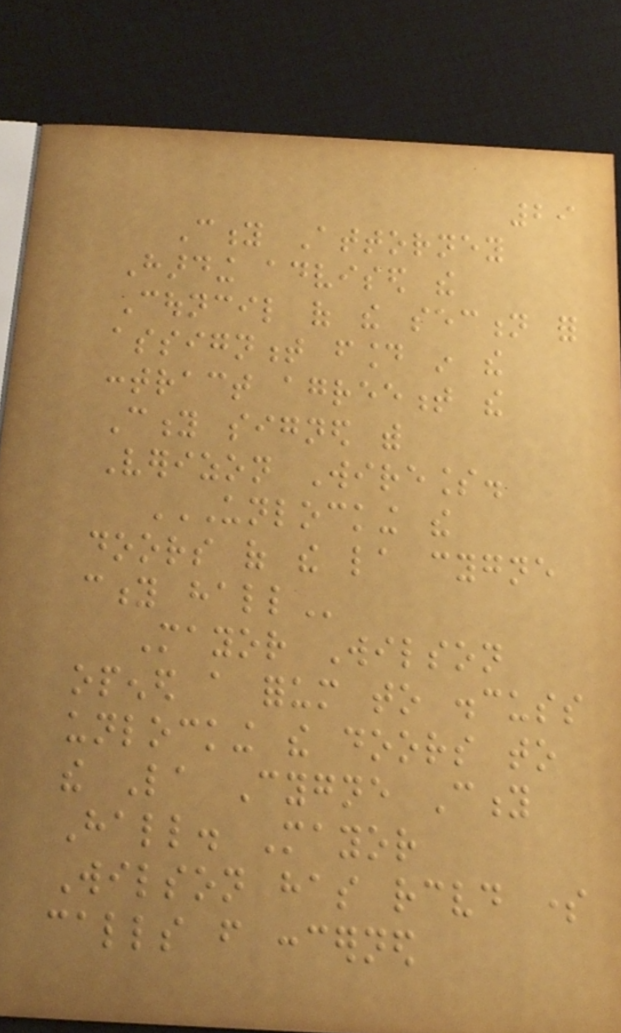29
City Attorney
Harding advised the
Council of the section for
assignment found in the
contract agreement the
City signed with
Verizon Wireless.
UNLOCKING THE
DOORS OF THE LA CYGNE
CITY HALL
Mayor Wilson
opened a forum to discuss
unlocking the doors to
the La Cygne City
Hall. Mayor
Wilson has received some
calls from concerned
